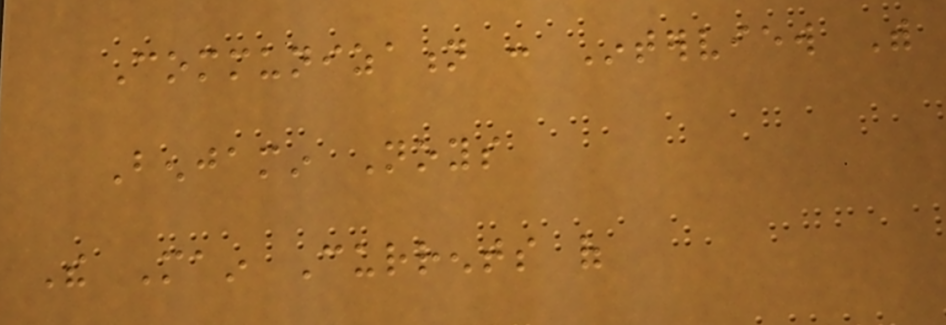Communization : Interview With
Benjamin Noys
The Main Currents of
